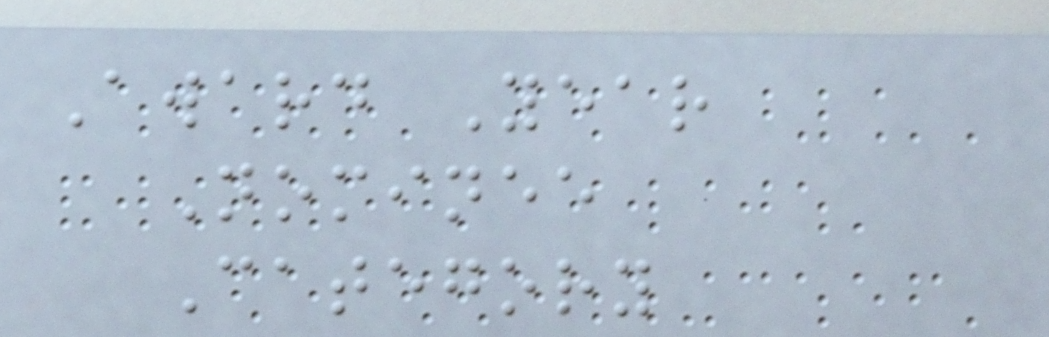Award Year
Nominee
Category
